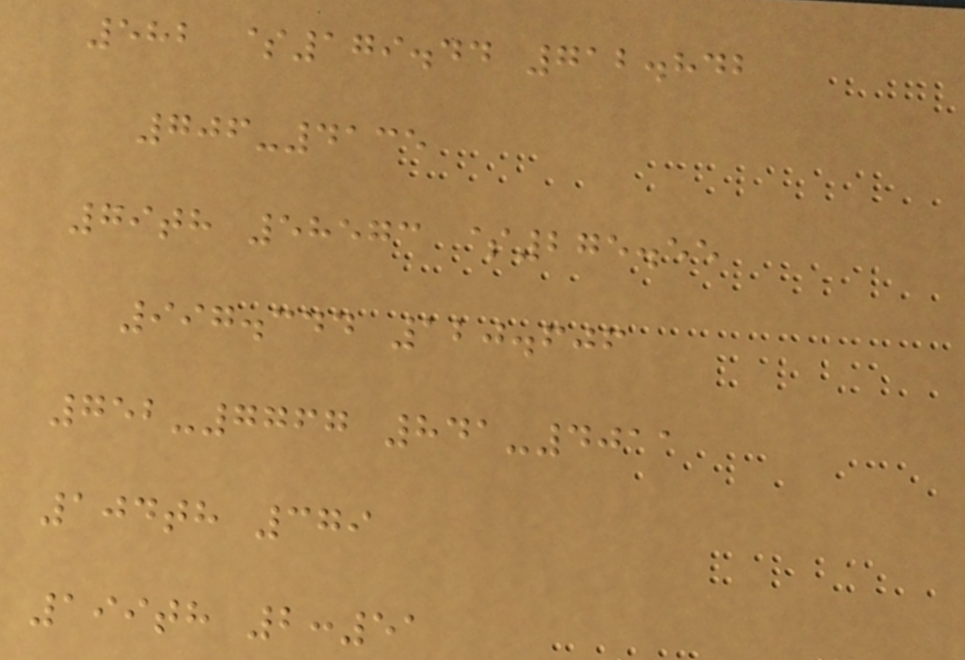582 $179.44 712.842
706-4135
79th 58573 $275.55
997.344 120.606
752-7767 841-4011
104th 379
199th 2:51
